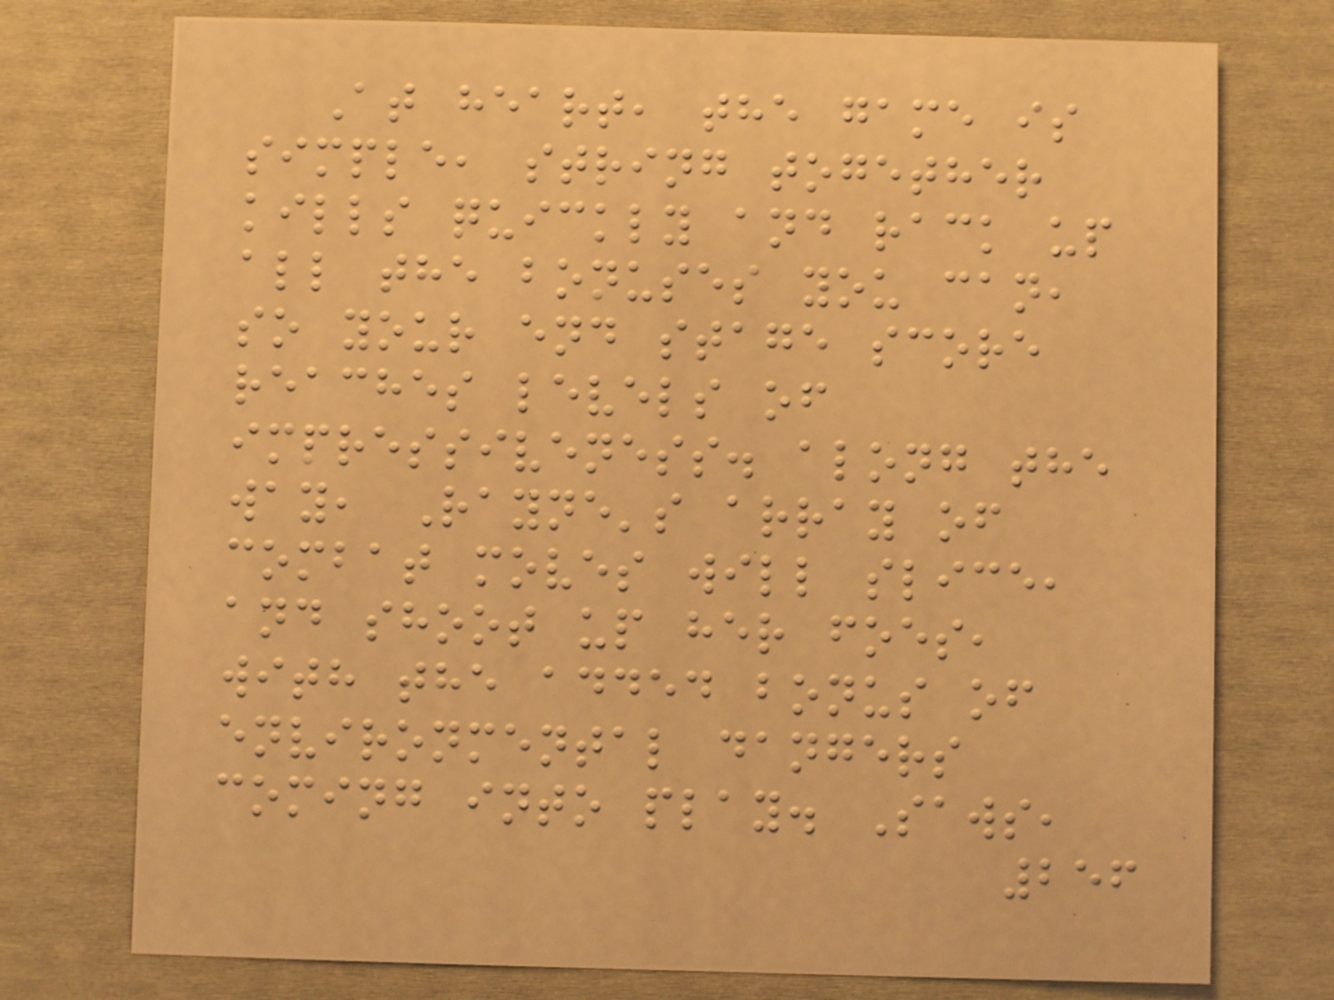At heart, the game is
simple, string together
kills quickly and rack up
all the bonuses you can,
so your end stage score
reaches levels of
impressiveness. along the
way, Rayne's array of
combat moves will slice,
and shoot up her foes,
with the added bonus of
environmental dangers
coming into play. Saws,
256
